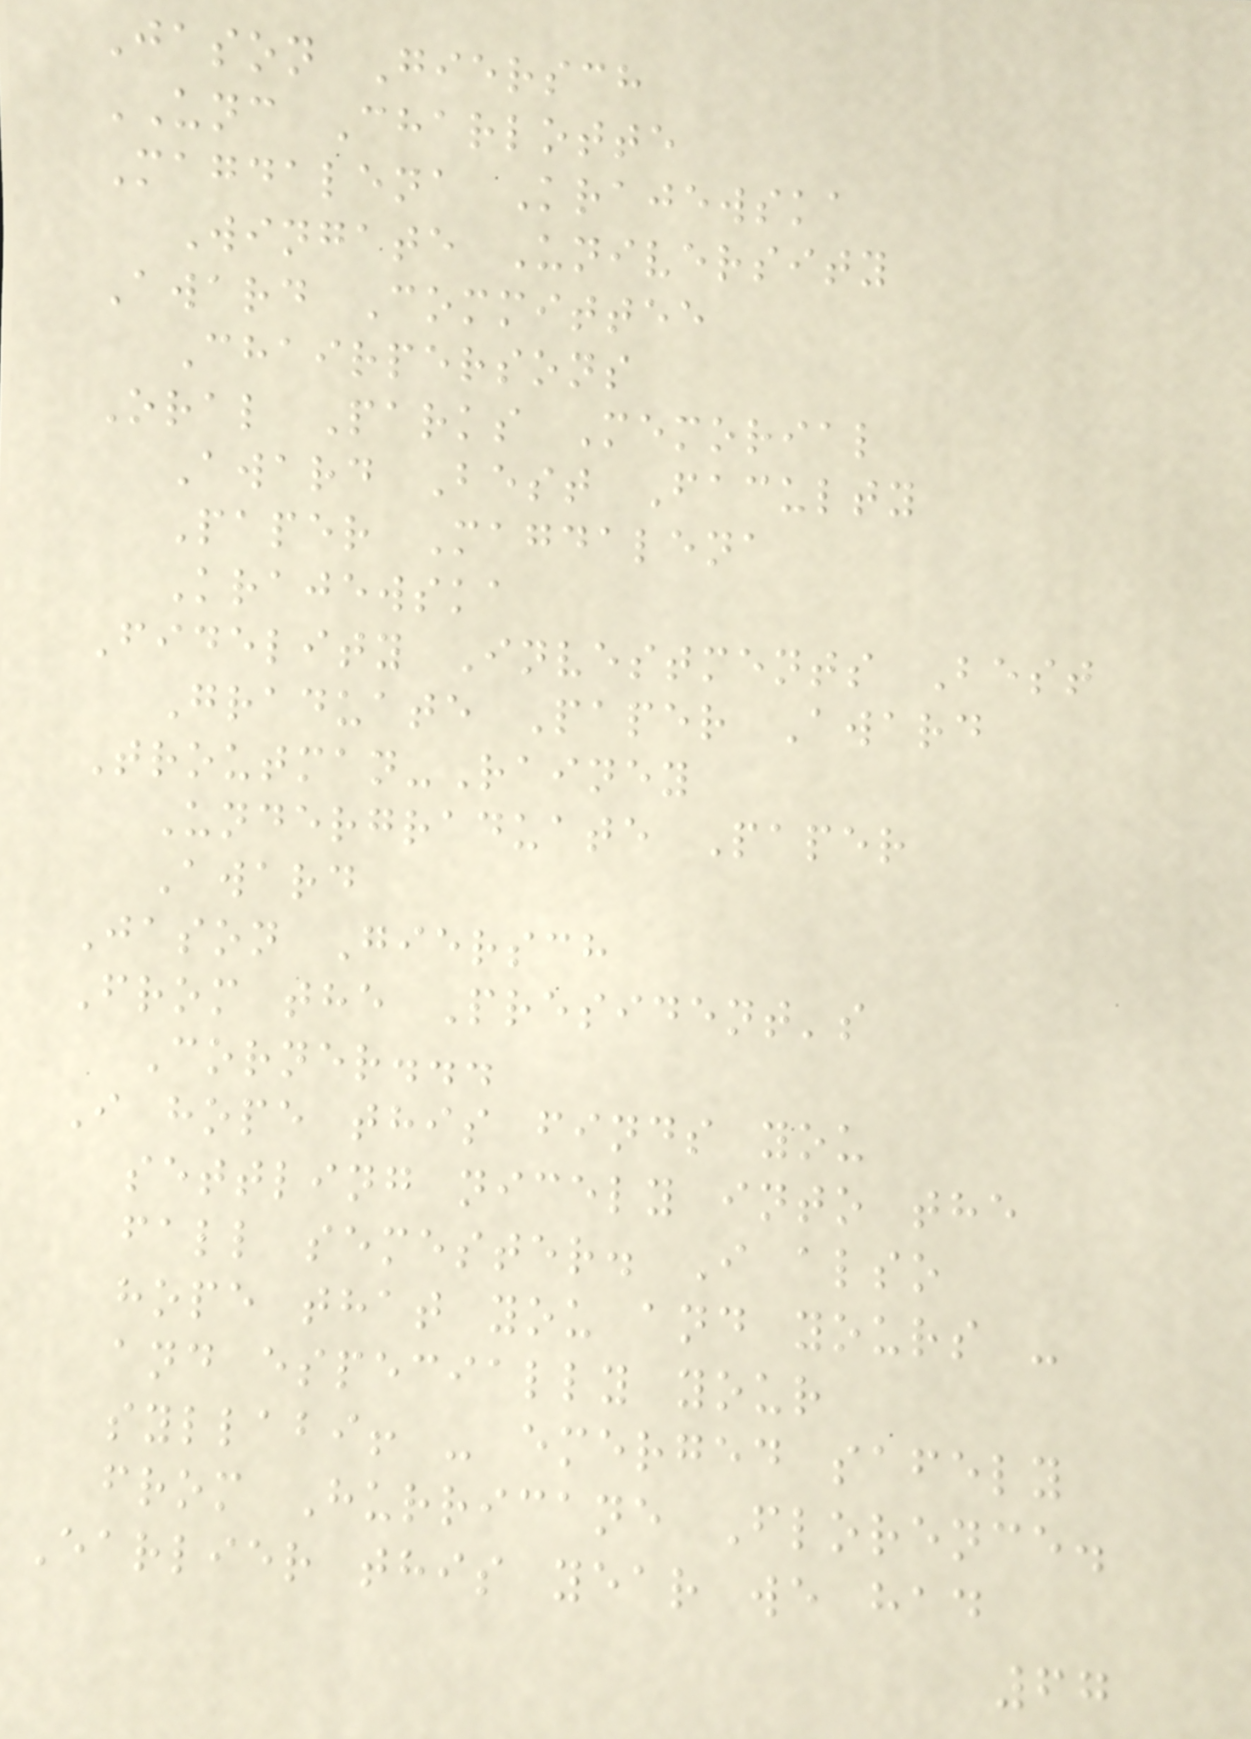Jason Giersch
UNC Charlotte
Magdalena Krajewska
Wingate University
Award Committee
Chairpersons
Oral Parks Memorial
Award Best Faculty
Paper Magdalena
Krajewska
Fidelity Investments Best
Graduate Paper Award
Troutman-Rainey
Undergraduate Paper
Award
Jason Giersch
From the President's
Corner...
I hope this finds you
settling nicely into the
fall semester. I also
hope that you and yours -
and especially your
syllabi! - emerged safely
from Hurricane Florence.
Earlier this year we had
67
